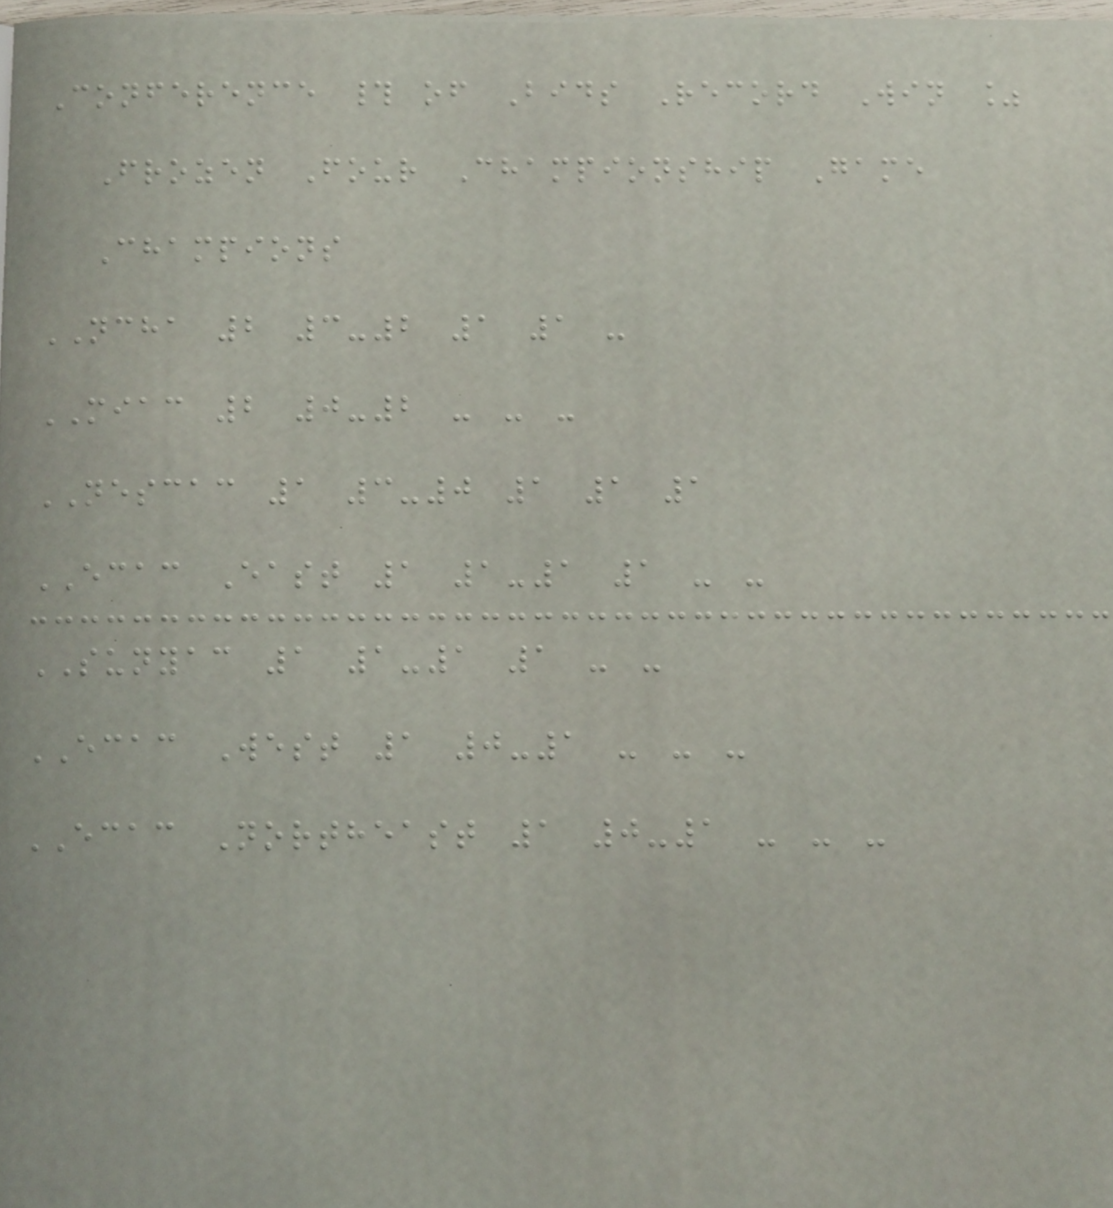Conference # of Bids Record Win %
Frozen Four Championship Game
Champions
NCHA 2 3-2 1 1 -
MIAC 2 0-2 - - -
NESCAC 1 3-0 1 1 1
ECAC East 1 1-1 1 - -
SUNYAC 1 1-1 1 - -
ECAC West 1 0-1 - - -
ECAC Northeast 1 0-1 - - -
